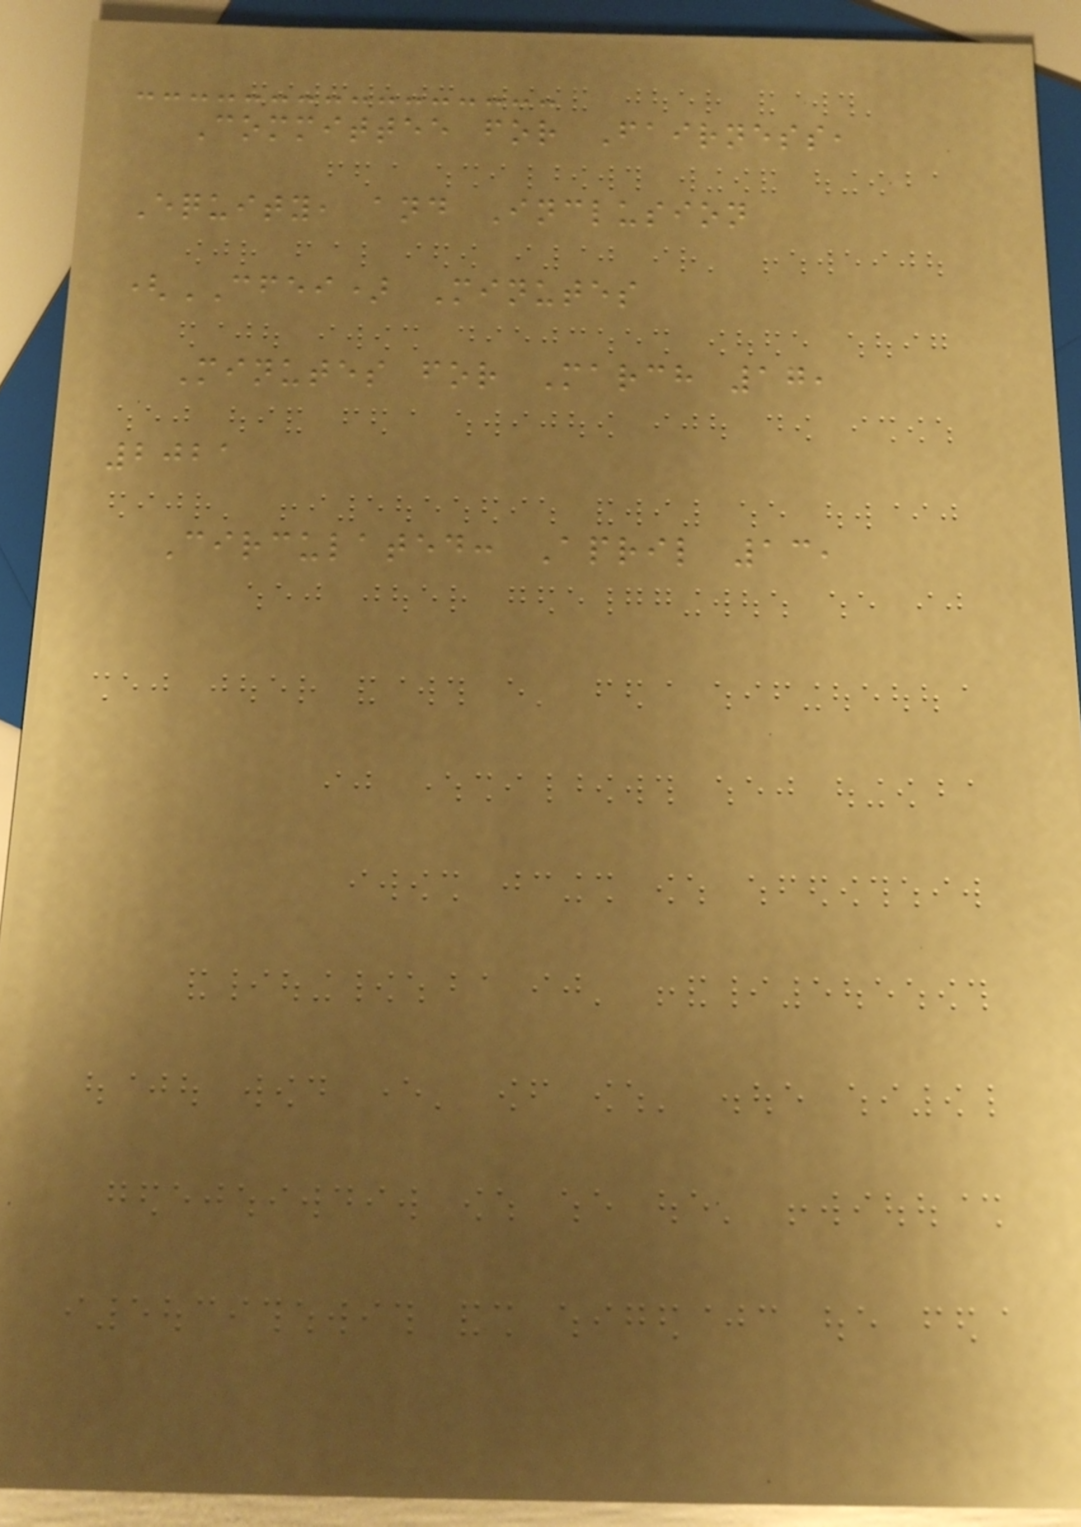Committee for Fairness,
Equity, and Inclusion
(CFEI) Minutes
Minutes for March 17,
2021
Circulated: April 13,
